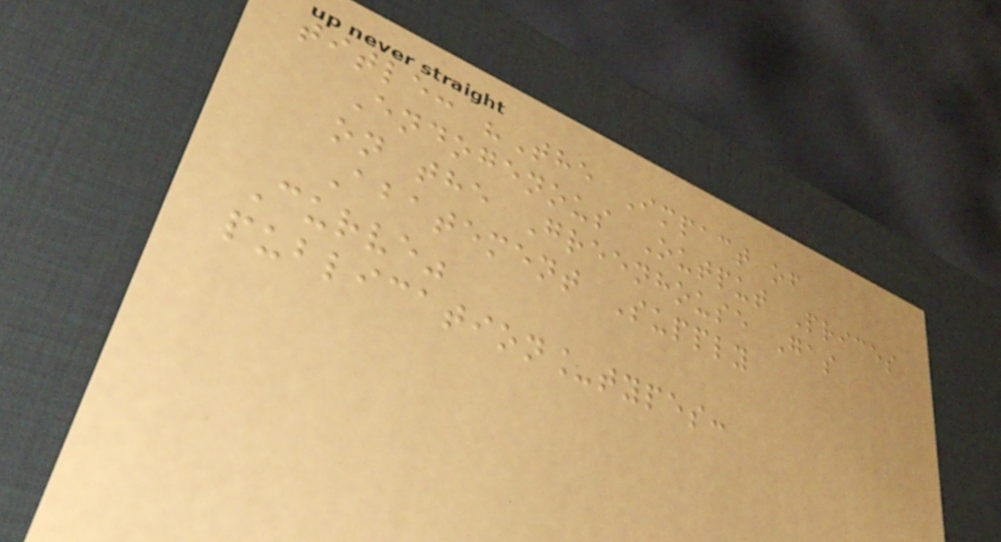title: "The Impact of
Endogenous Output Prices
on the Greenhouse Gas
Abatement Supply
Curve"
publication_types:
